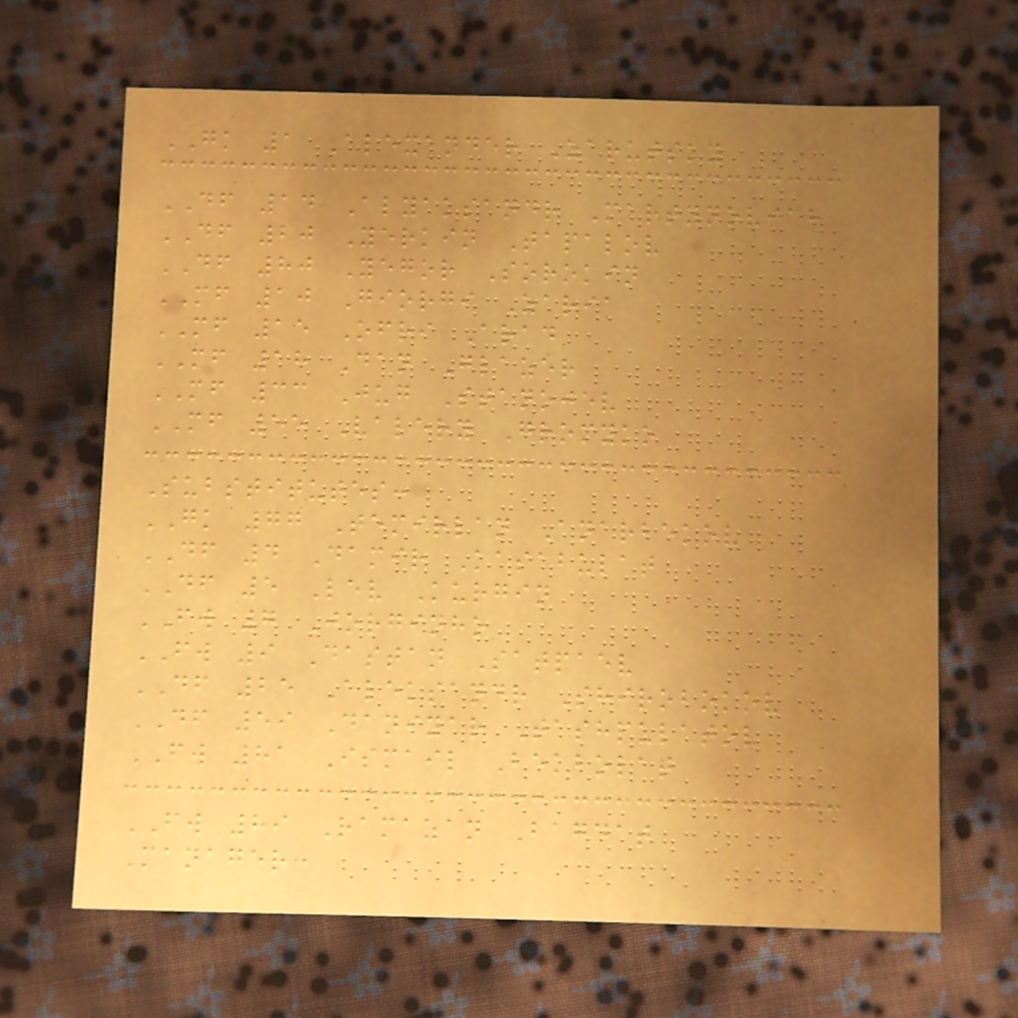GK 1 Alexander Zarutsky
DF 14 Alyaksandr Martynovich
DF 20 Yerkin Tapalov
DF 80 Yegor Sorokin
MF 10 Giorgi Zaria
MF 15 Ofri Arad
MF 18 Dan Glazer
MF 33 Jug Stanojev
MF 55 Valery Gromyko
Substitutes:
GK 77 Temirlan Anarbekov
DF 4 Damir Kasabulat
DF 5 Lev Kurgin
FW 7 Jorginho
FW 9 Dastan Satpaev
DF 25 Aleksandr Shirobokov
DF 59 Daniyar Tashpulatov
FW 81 Ismail Bekbolat
FW 89 Ramazan Bagdat
Manager:
